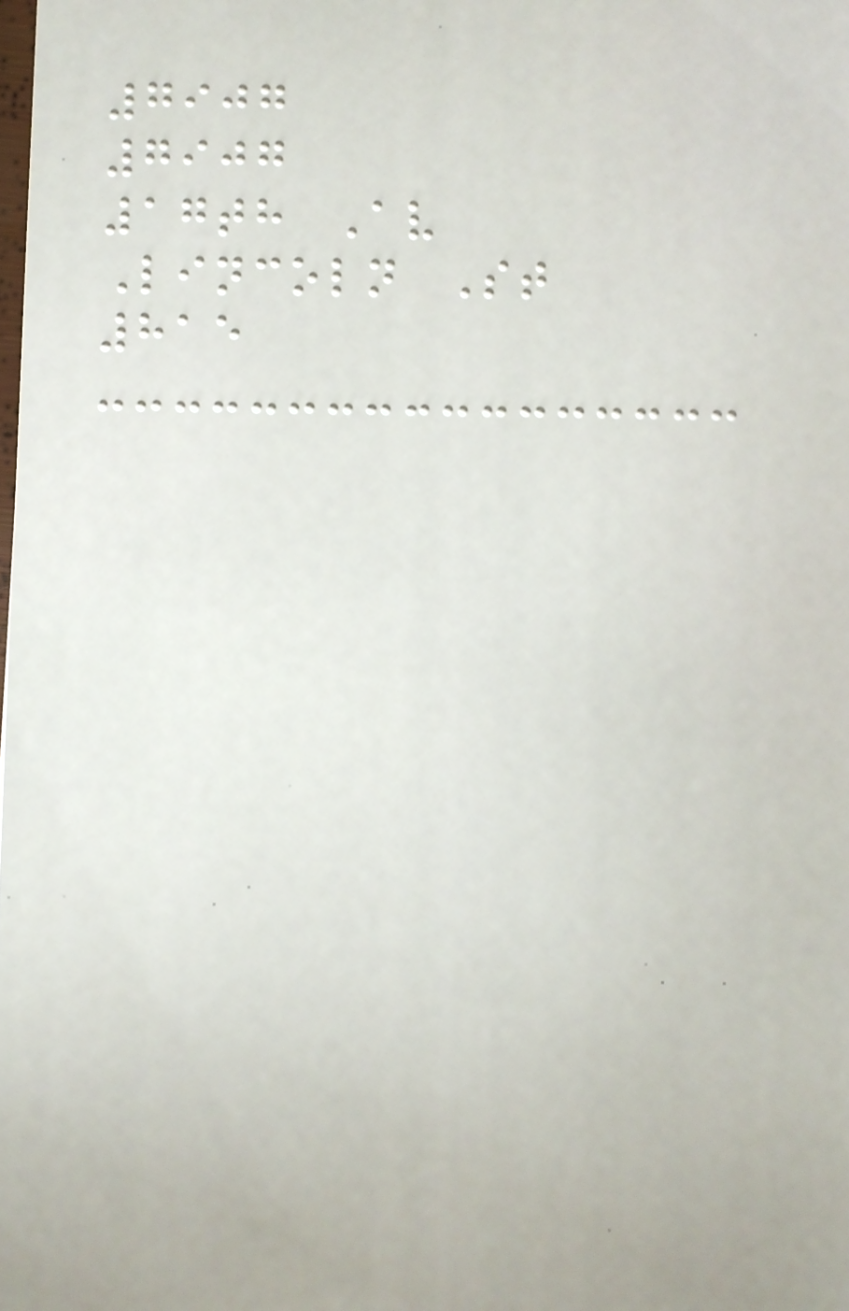7907
7907
17th Av
Lincoln St
815
